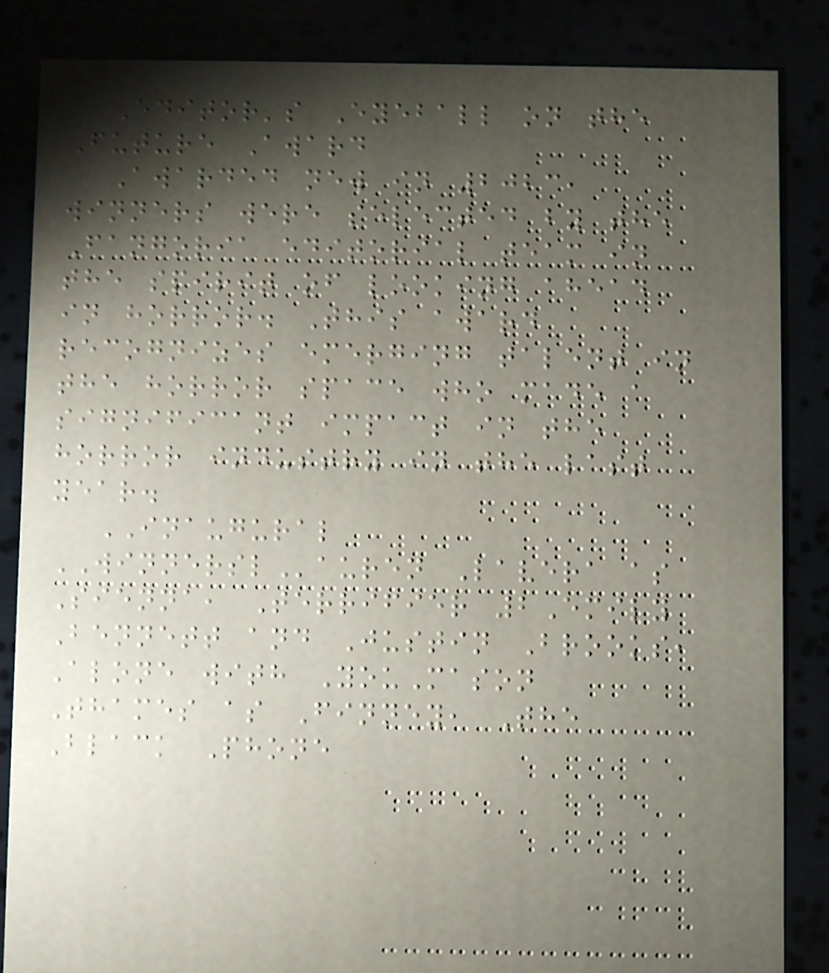Editor's Eyeball on the
Future Award
Awarded new in 2023,
winners were selected by the
Fangoria editorial team in
the spirit of looking ahead
in horror. This award
recognizes emerging talent in
the horror space who made a
significant impact in the
horror industry in the last
year.
INAUGURAL
WINNERSLauren Lavera as
Sienna, Terrifier 2Emily
Bennett and Justin Brooks,
Alone with YouMason
Thames as Finney, The
Black Phone
